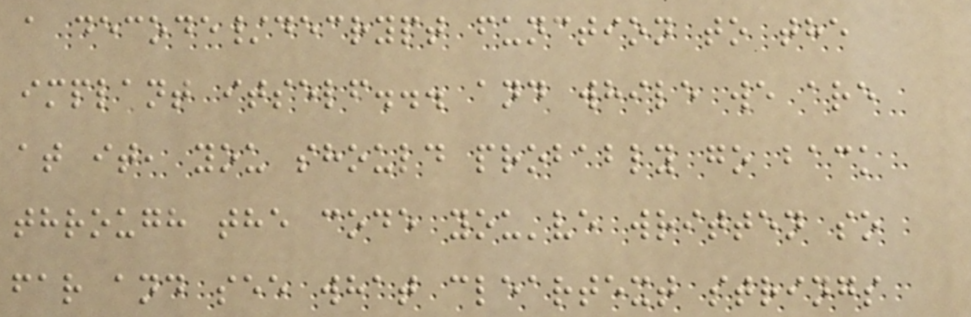a decode/decrypt function to the
implant itself... and while we are
at it, you should probably go back
through the code you've written so
far and see what cleartext strings
